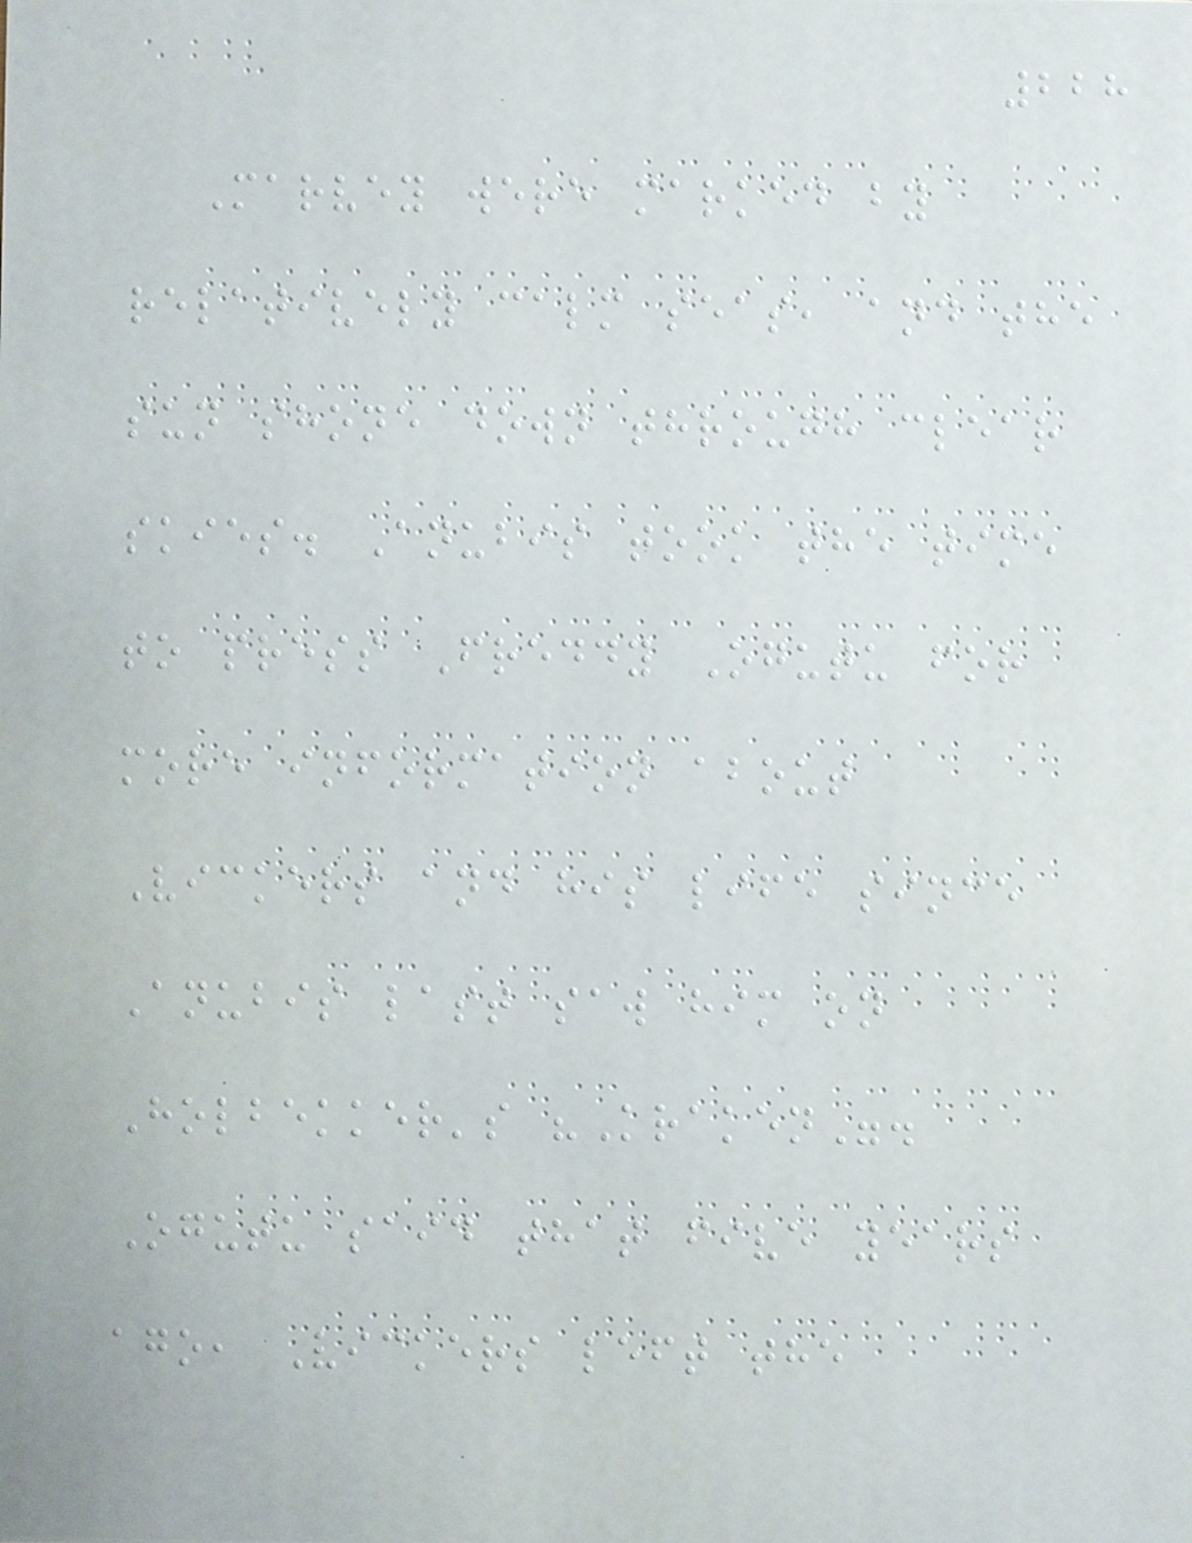228
Marvey were marked by
relatively calm seas, and the
sun shone down through clear
skies. Anubis took the time
to press Freddy Ogutu for
more information about
Vickers and his life since
Anubis last saw him on
Holbekker's "Kraken".
Ogutu said that five years
ago, Vickers left the
